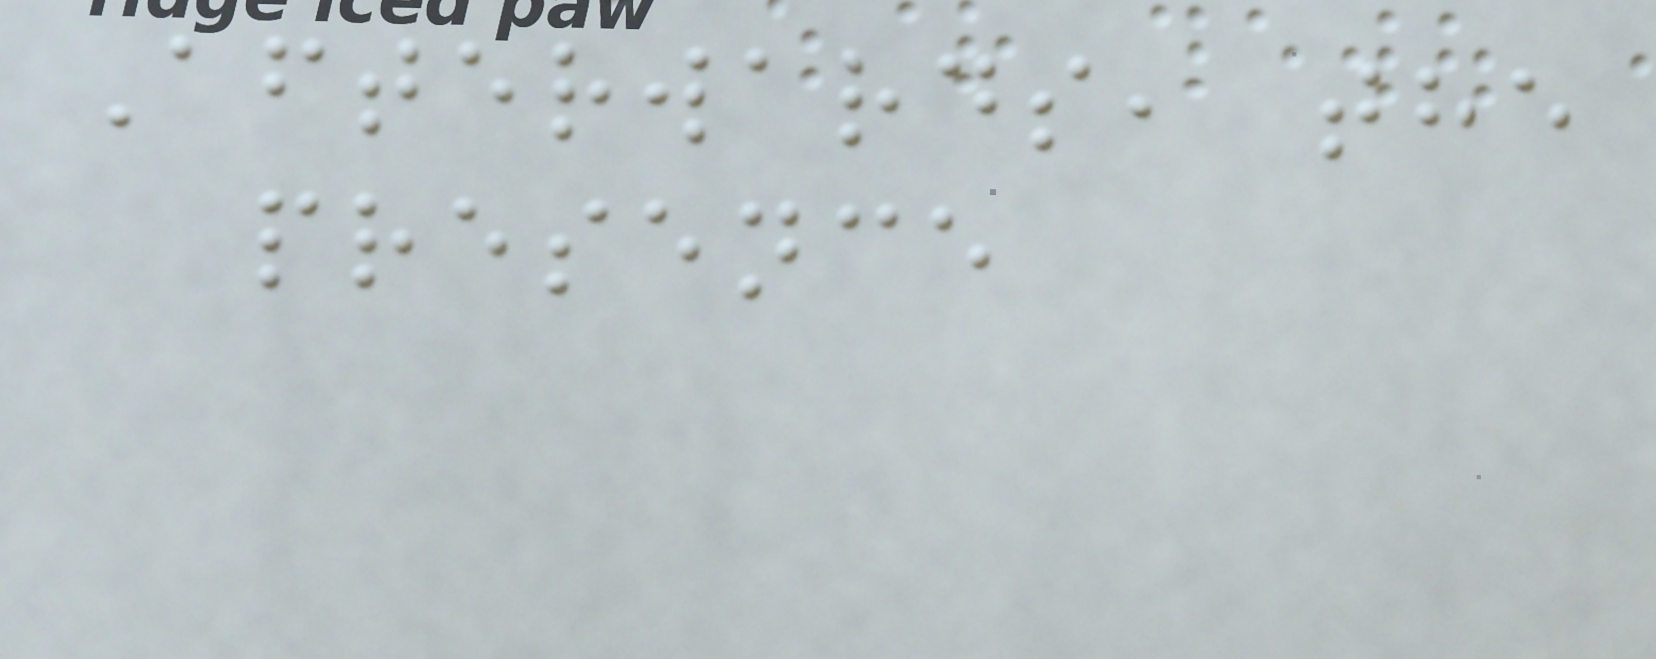Afterwards, the
presence
